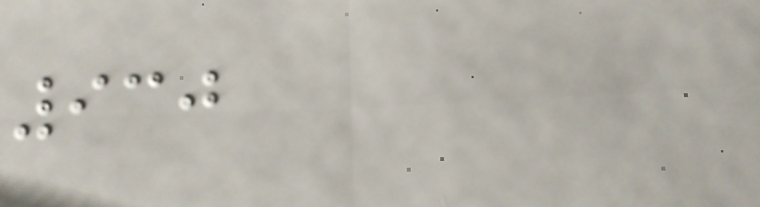930
